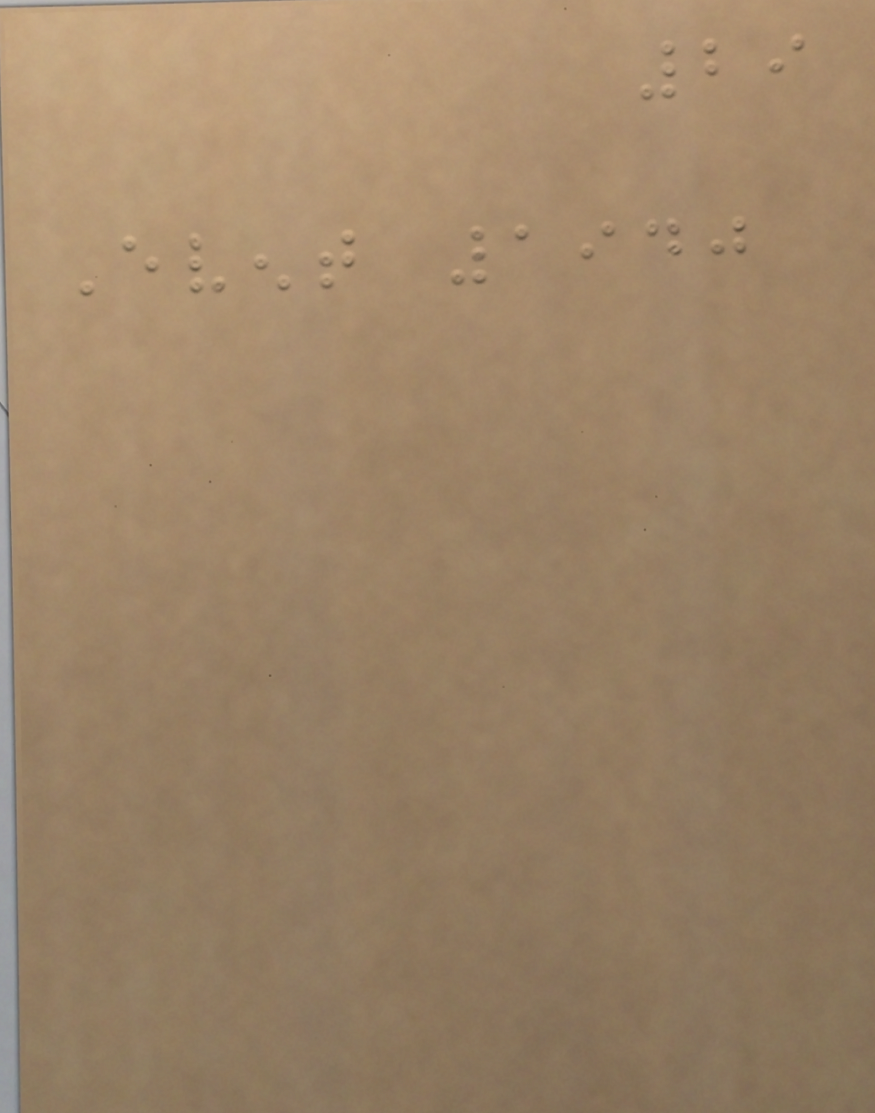29
Event 1940
